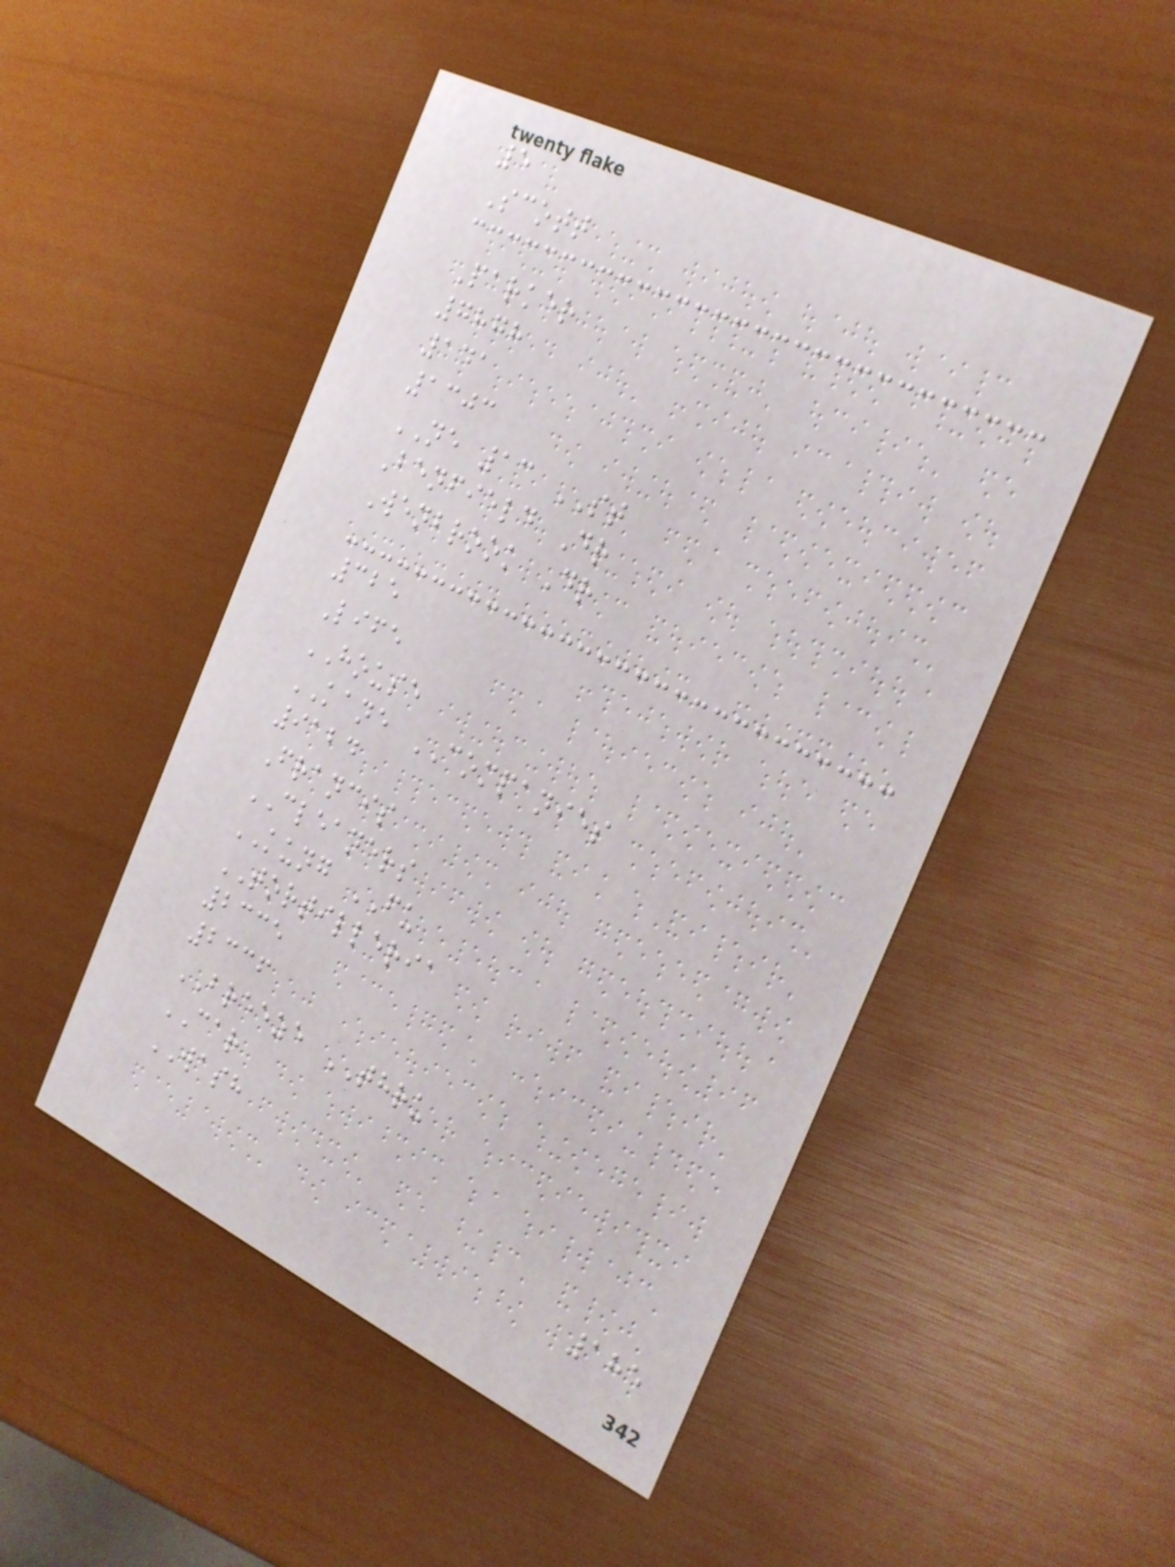5
Scott
Parker
7878
141
1303
NE 13 ST
Benfield Dr
Wenbrook Dr
325
Life
HOUSE
KANE COMPANIES
9124
Francis
CLEANERS
KUNG FU
TORTILLERIA
2335
2336
BREEZE THRU
CAR
WASH
185
